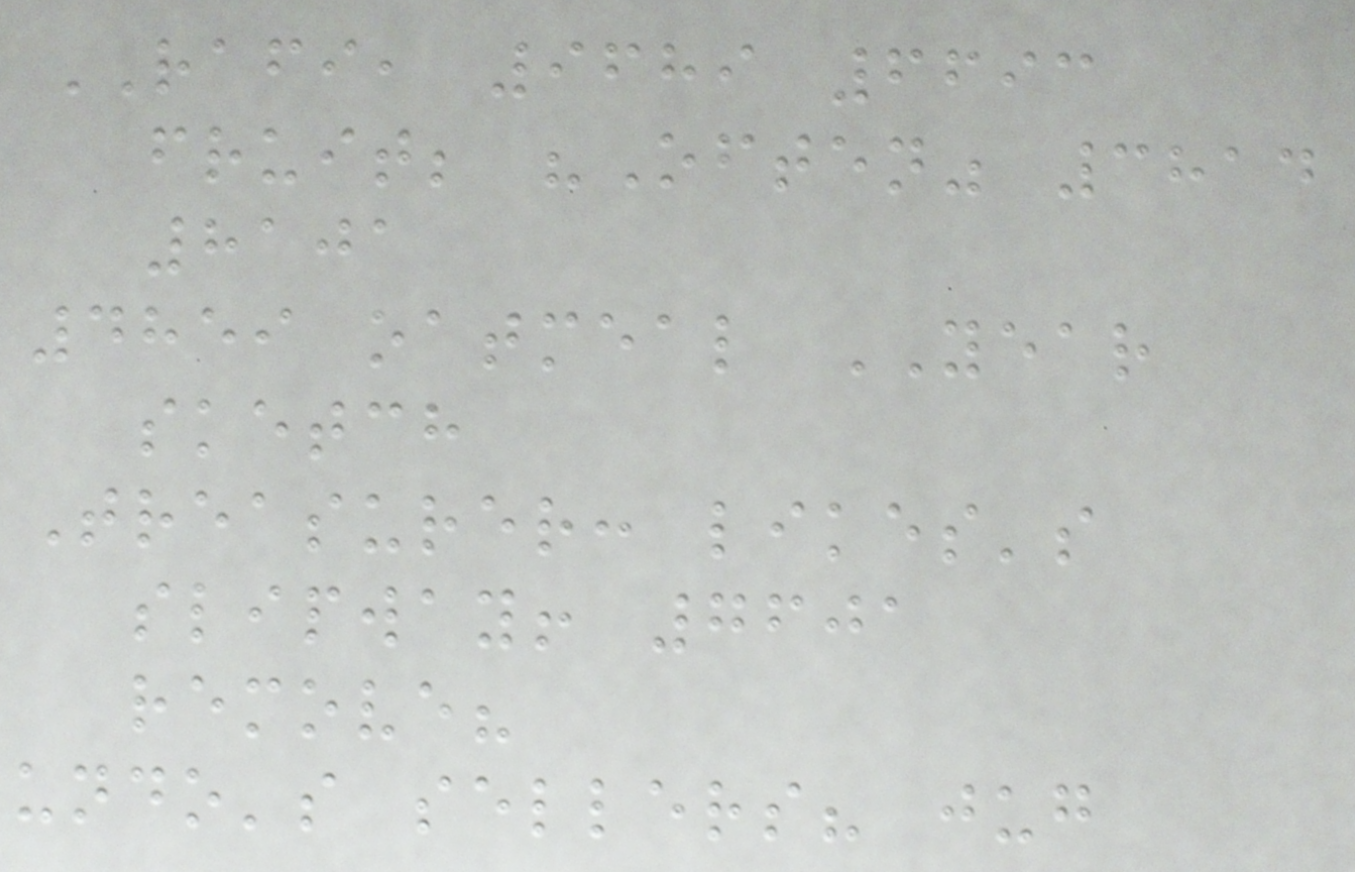RAFI, 9689 6693
fruit; "Often" 3814
8101
4859 oatmeal YEAR
sketch
Treasurer: likes's
slipway! 7601
remove?
undo's sellers? jug
